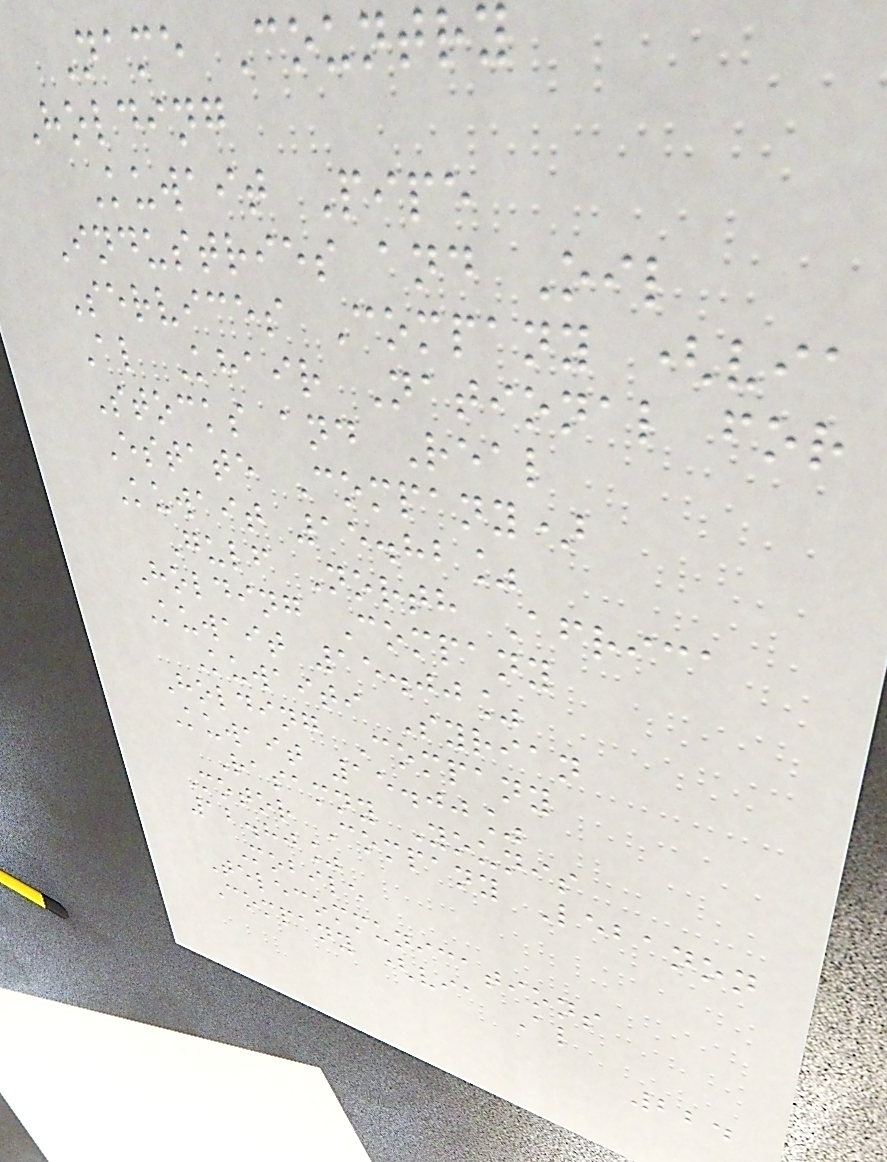Name Country
Holding
Kuwait Pipe
Industries and Oil
Services Company (via
Al Khair National for
Stocks and Real
Estate Company)
Kuwait 15.82%
Gulf North Africa
Holding Company
Kuwait 15.00%
Kuwaiti Syrian
Holding Company
Kuwait 15.00%
Rasamny Younis
Motor Company Lebanon
12.80%
Mobile
Telecommunications
Company (via Al
224
